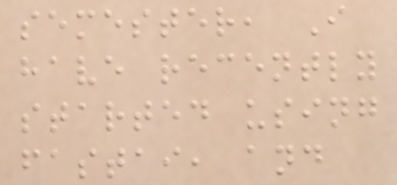semester, I
have recently
started using
fastai, and
